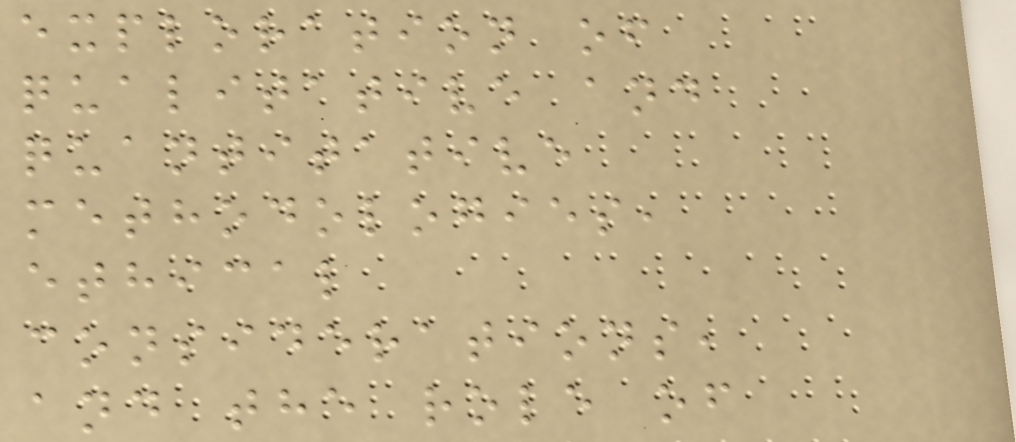exploration of
qualitative and
quantitative
methodologies,
ethical
considerations,
and the role of
